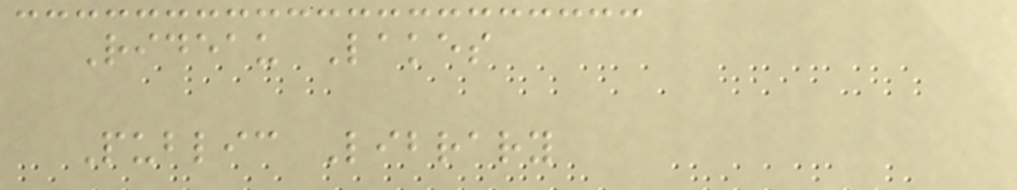Rideau Lakes
Public Library
